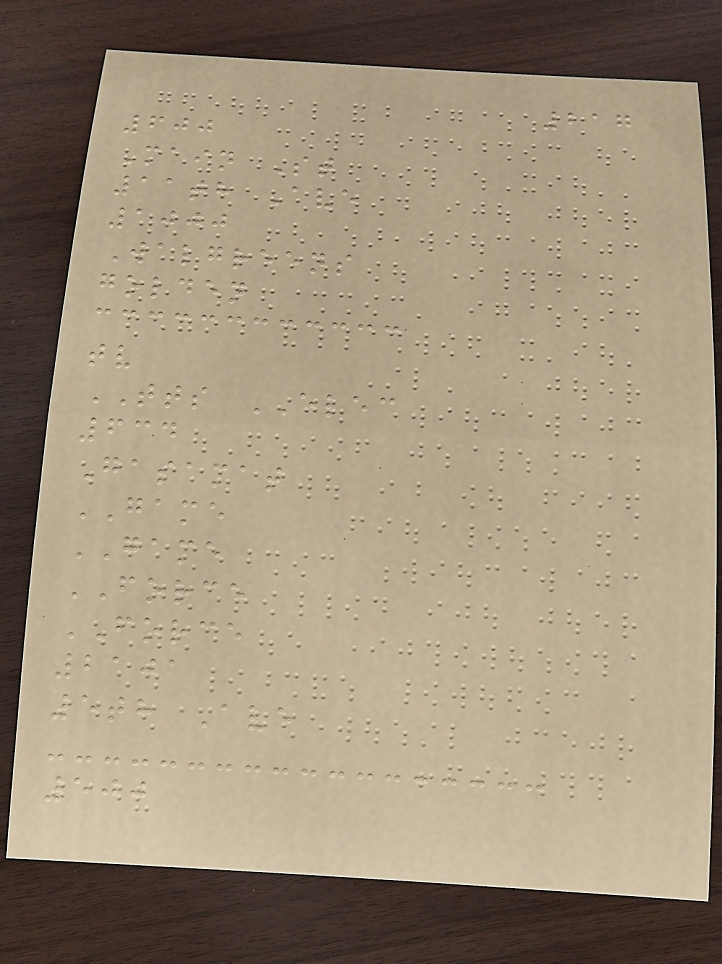217
600
Main St
11th Ave
1000
Walgreens
golden
tv
TTS ELEC
634
Gasamat
GAME
GAME
FORCE
FORCE
2101
5th Ave
500
